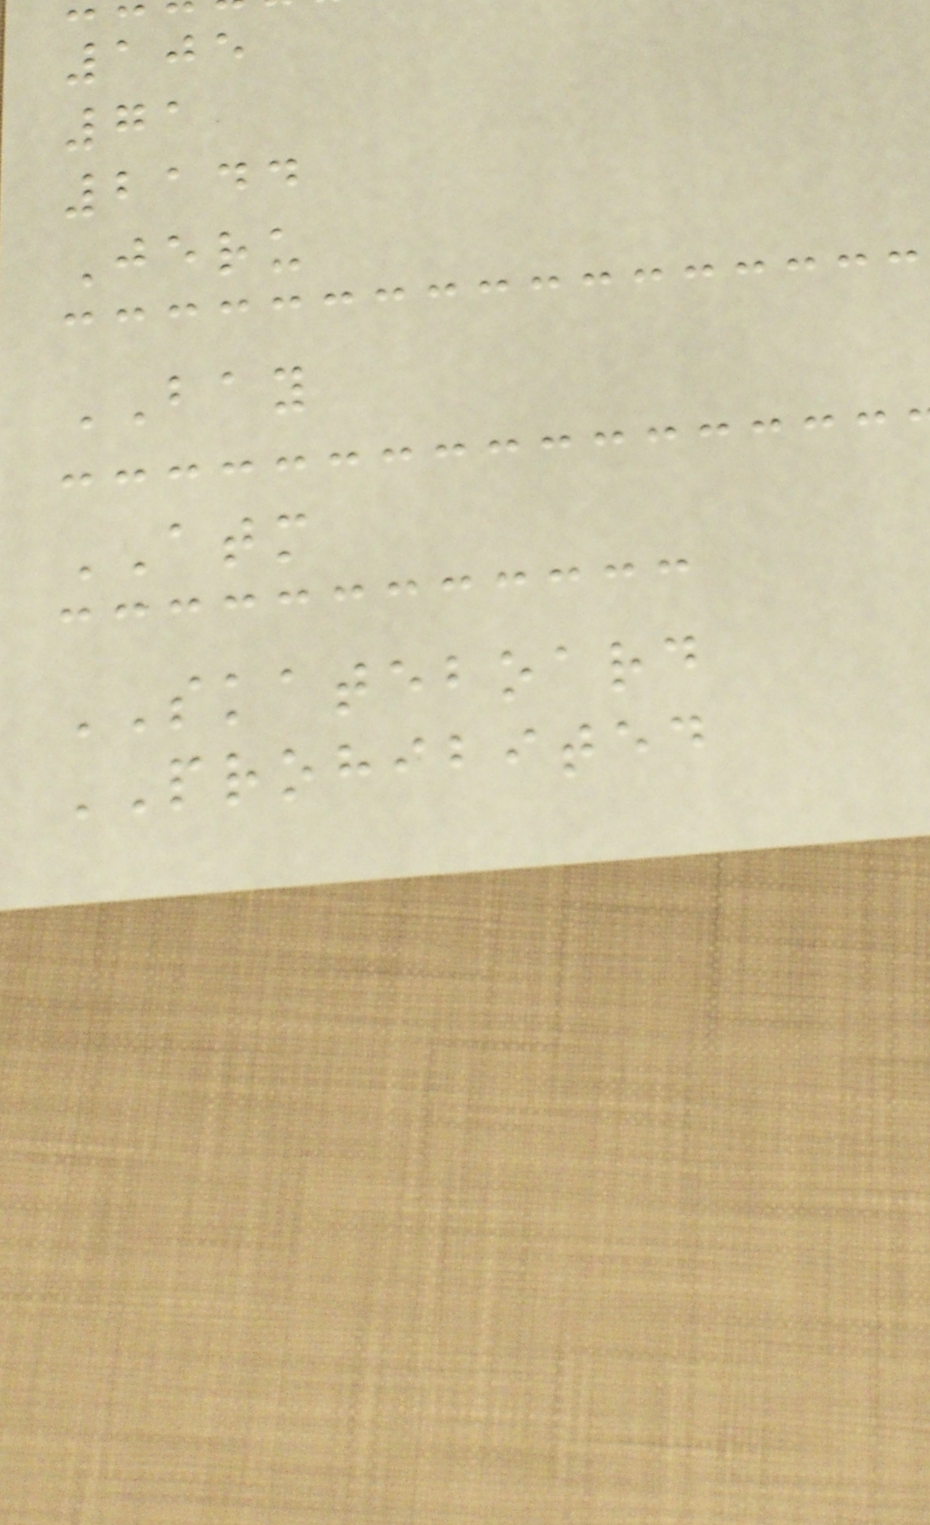105
71
2144
Jeru
BAY
ATM
SKATEBOARD
PROHIBITED
